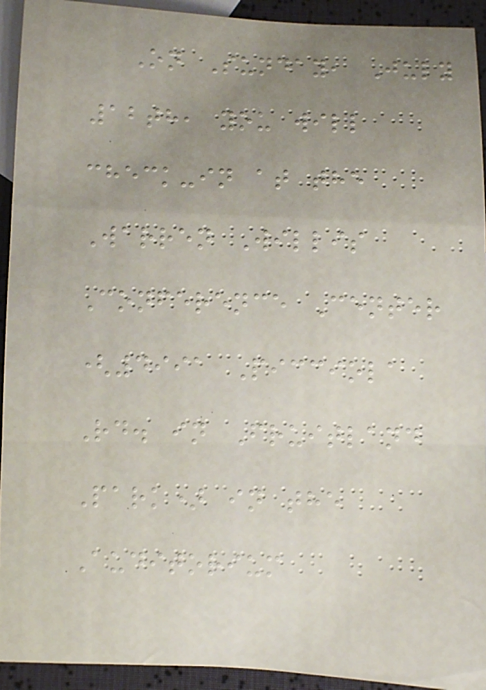On Sunday, July
12th, you will
check-in at the
Warren Willis
Conference Center
(4991 Picciola
Rd. in Fruitland
Park) in the
Auditorium
